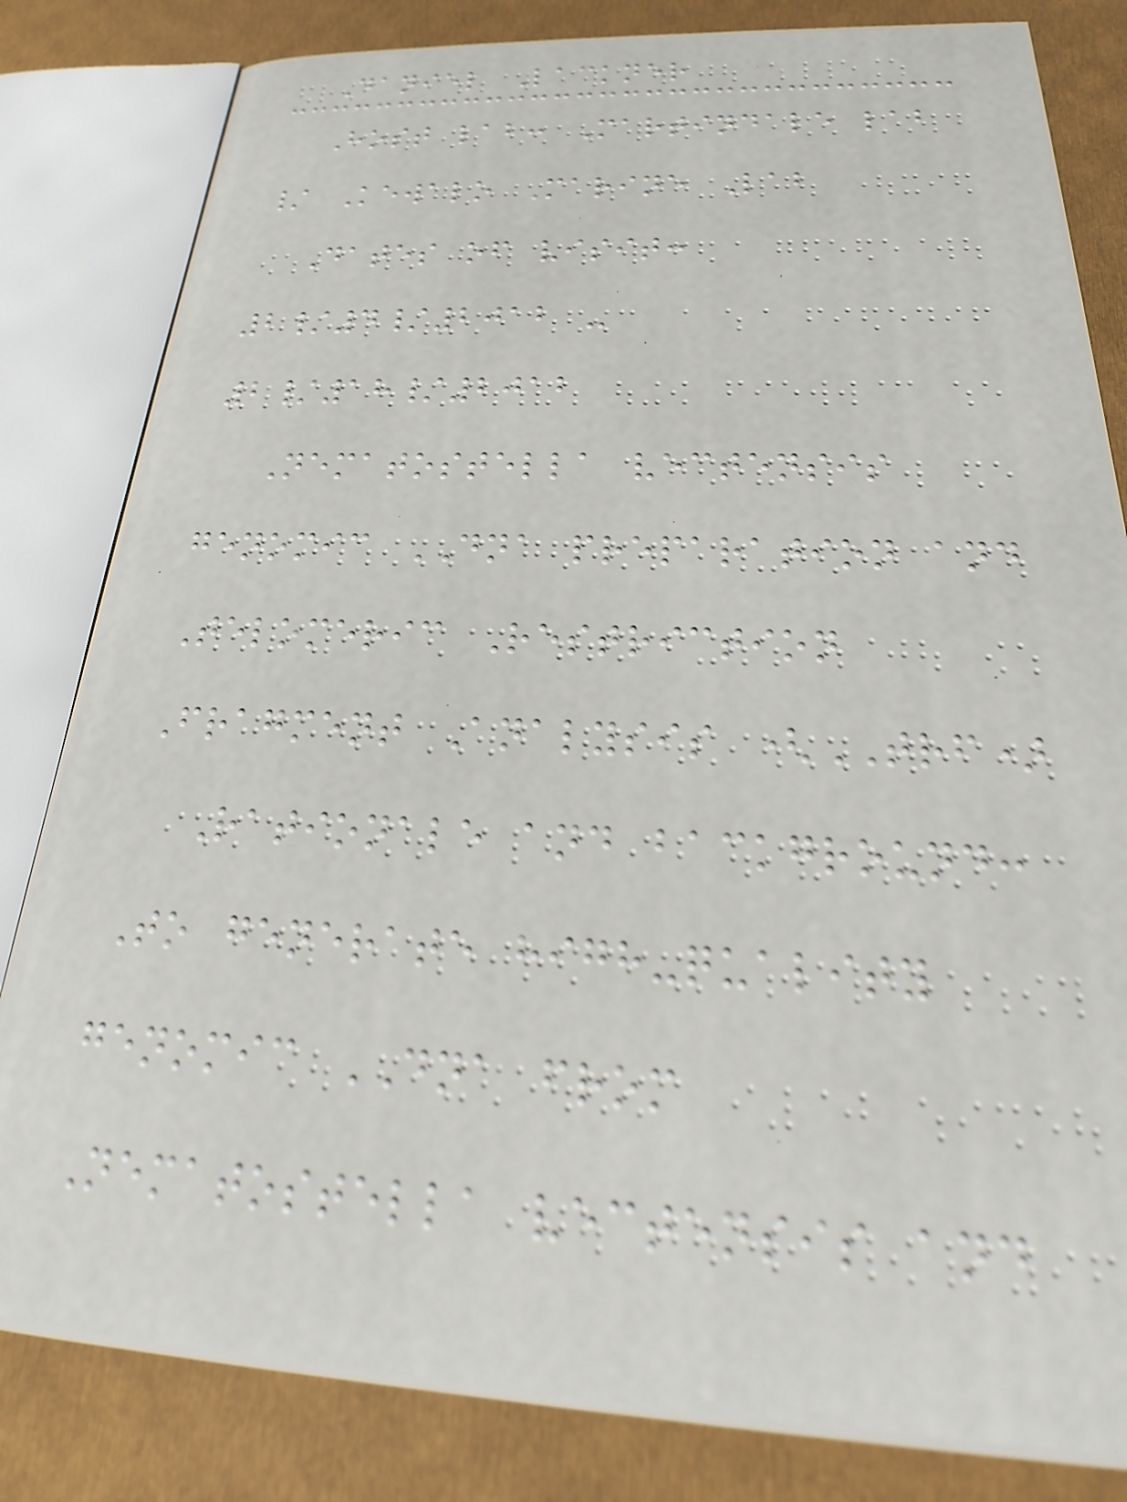Daniel Lackner
Host lab: Martindale lab
/ Kewalo Marine Lab
Dates of visit:
2/4/2012 -
2/18/2012
Nematostella vectensis
genomic DNA preparation and
Telomeric Restriction
Fragment Analysis (TRF)
Rationale and background:
To generate high-quality
genomic DNA from
Nematostella vectensis and
